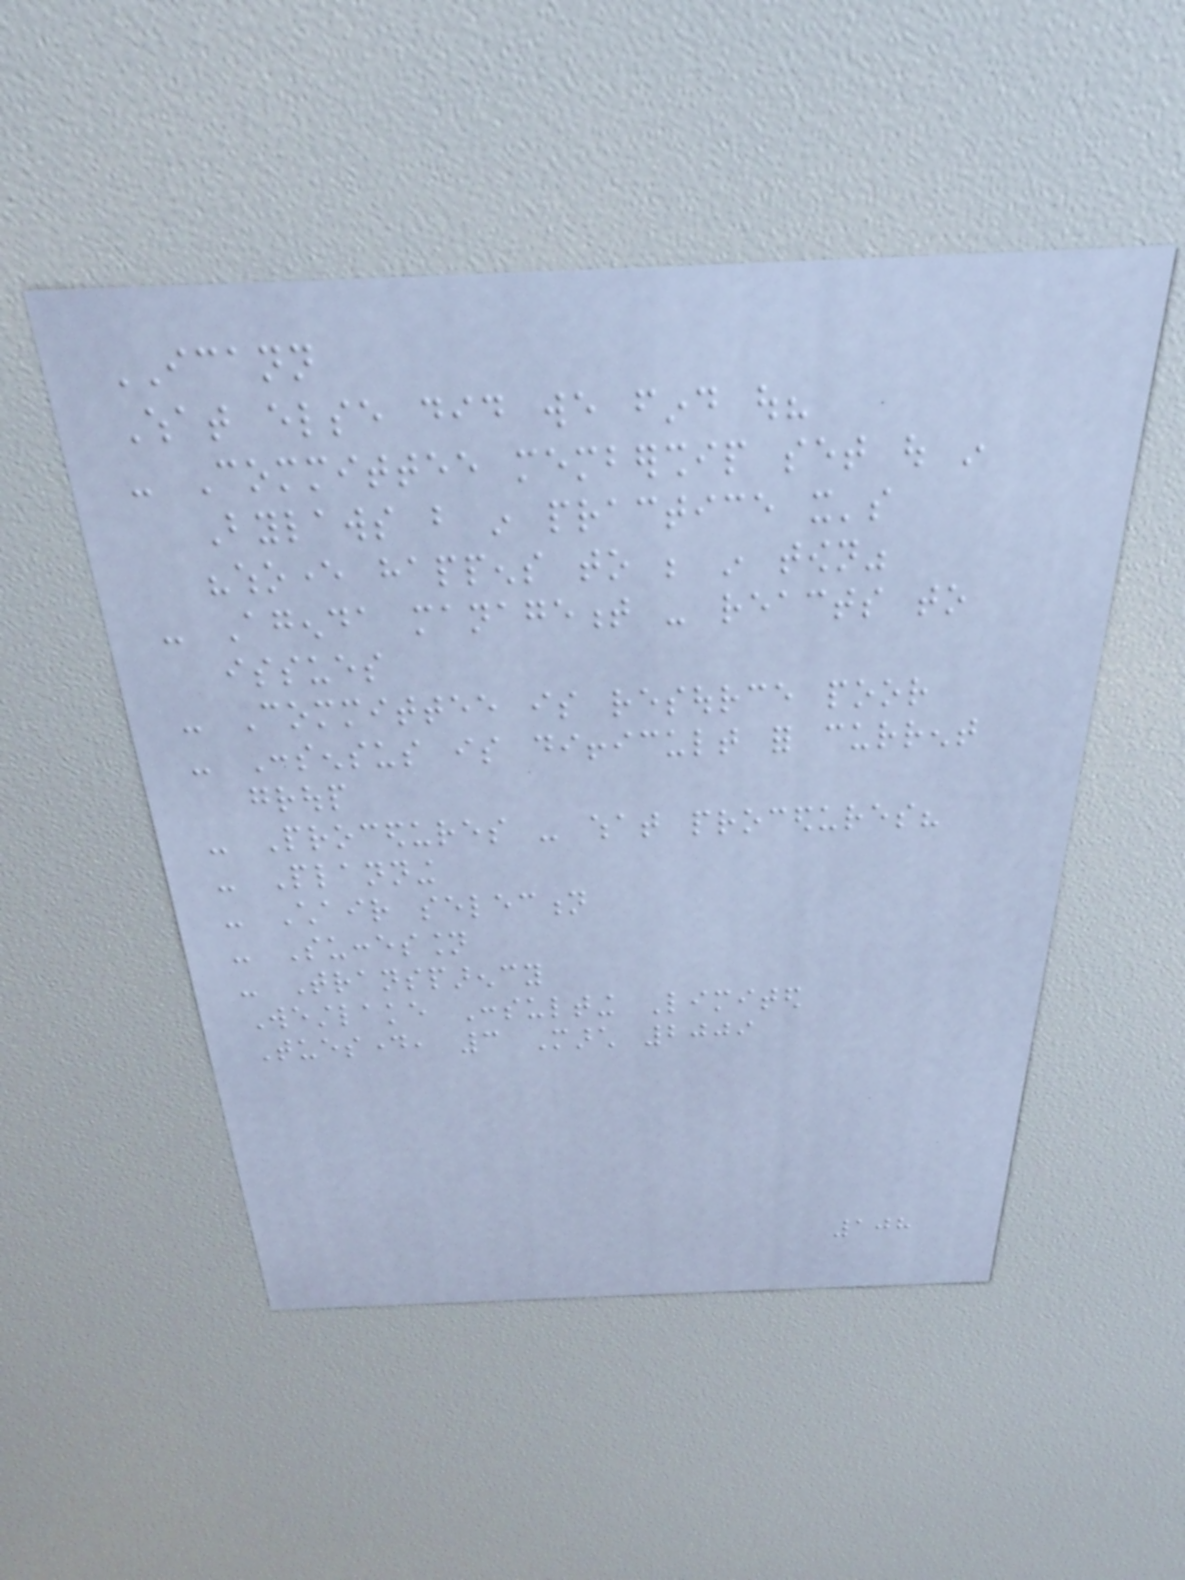ICANN
What else did we find out?
- Committee membership set out in
Bylaws but in practice it's
"whoever happens to be in town"
- Agenda management - reacts to
issues
- Committee is resource poor
- Consensus is difficult for current
group
- Procedures - what procedures?
- Planning
- Chair selection
- Succession
- Transparency
Westlake Consulting Limited
Tuesday, 3 March 2009
108
